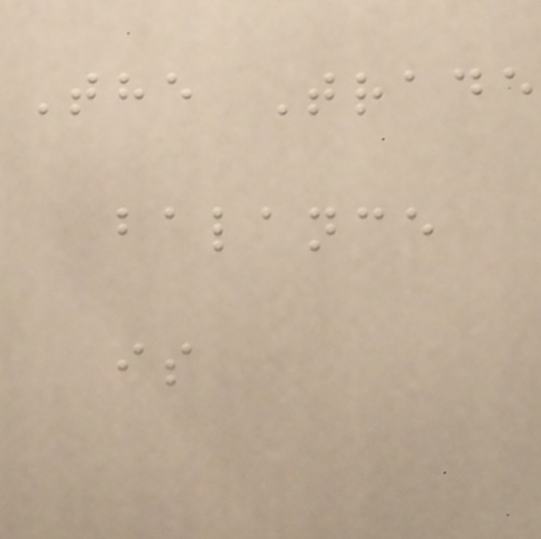The Trade
balance
is
